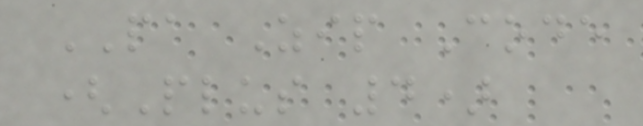PA Zip Code
(Plus 4)
